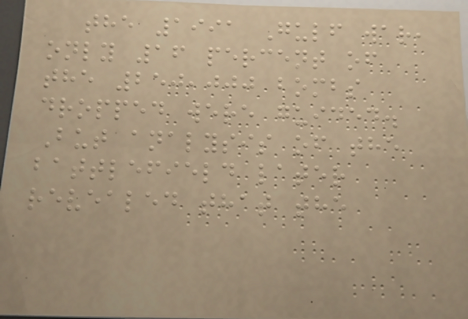the 1991 Gulf war,
only 16 percent of
the 250,000 bombs
dropped were guided.
But analysis of the
battlefield later
revealed that the
